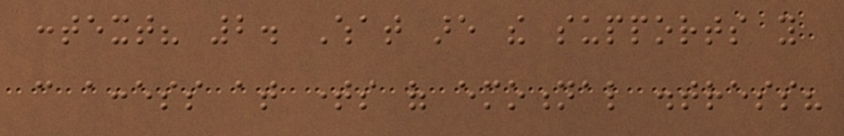context? 2. What are the supports you
can access at times of emotional distress?
